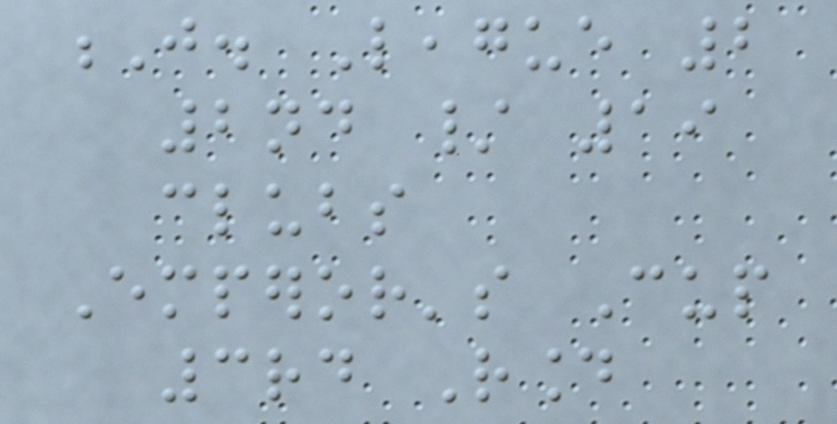J. League 2
2nd / 19
clubs
Emperor's Cup
3rd Round
